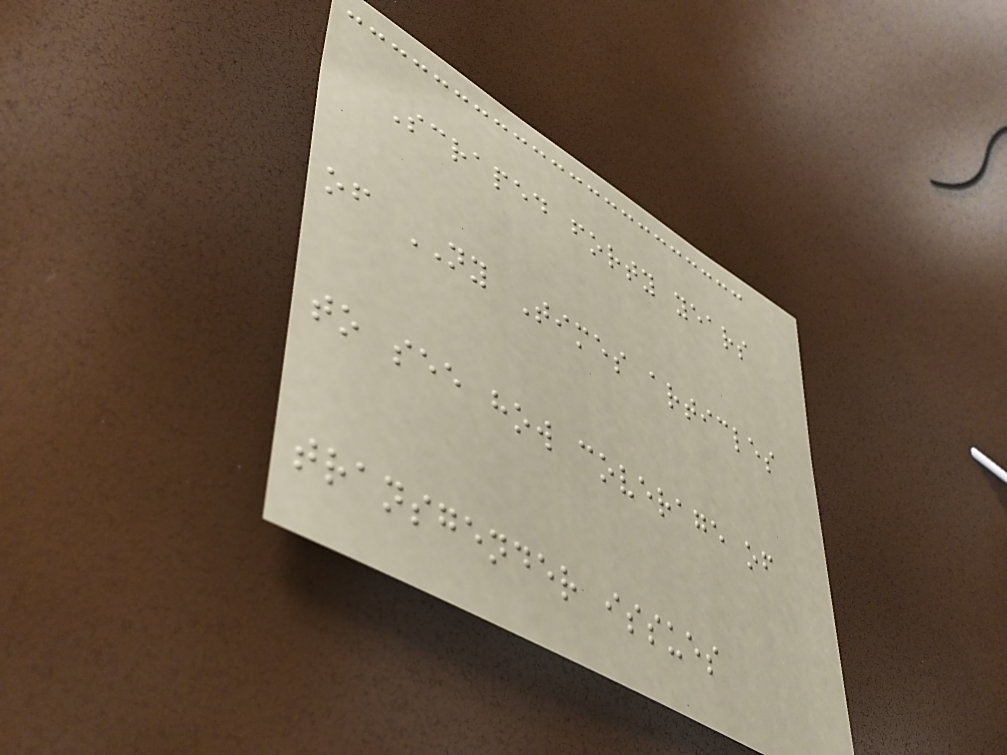Scraped forty years
of NY Times articles
to see how coverage of
transgender issues
